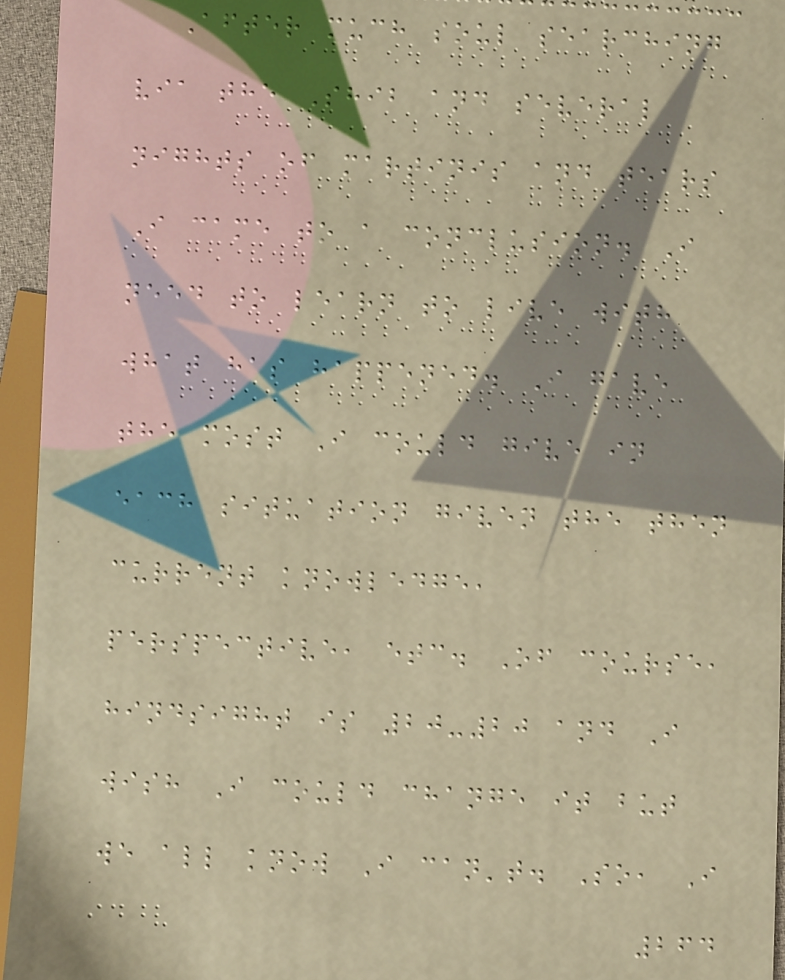After much soul searching
via the Shib and several
nights of martinis and tears
I came to a conclusion. I
need to learn to live with
what has happened. I gave
the most I could give in
each situation given the then
current knowledge,
perspective, etc. Of course,
hindsight is 20-20 and I
wish I could change it but
we all know I can't. So, I
264
